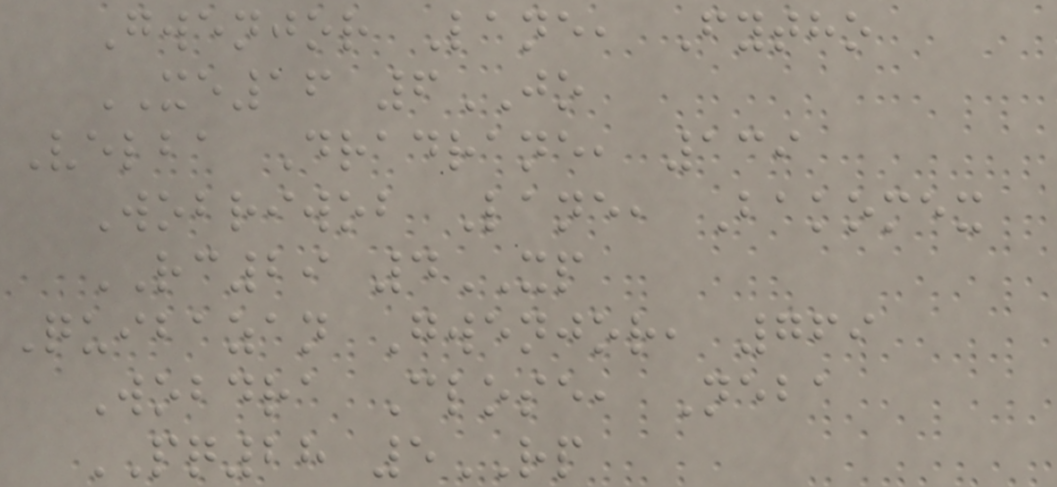Gwenjor Lane, Fytho
XE16 6JO
Velba Dradrane, 139
Wobriwob Lane, Bakomex
RC29 4XP
Quibazan Gwenjor, 769
Wobdra Close, Neba
PQ28 5RP
